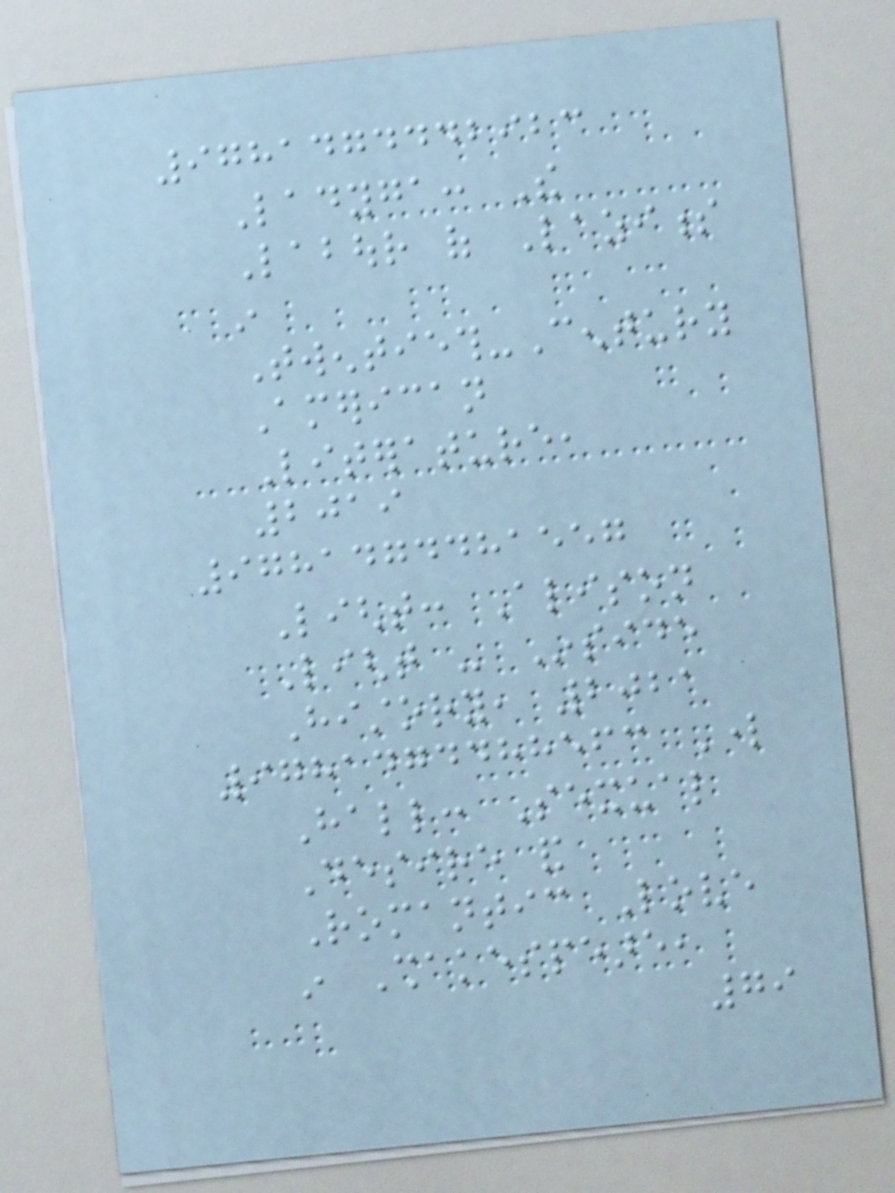9781474442923
Ladyga: The
Labour of Laziness
in
Twentieth-Century
American
Literature,
2019
9781474481557
Light: Alison
Light - Inside
History, 2021
9781474488563 Lord
Hall: Sexual
Desire and
Romantic Love
in Shakespeare,
79
